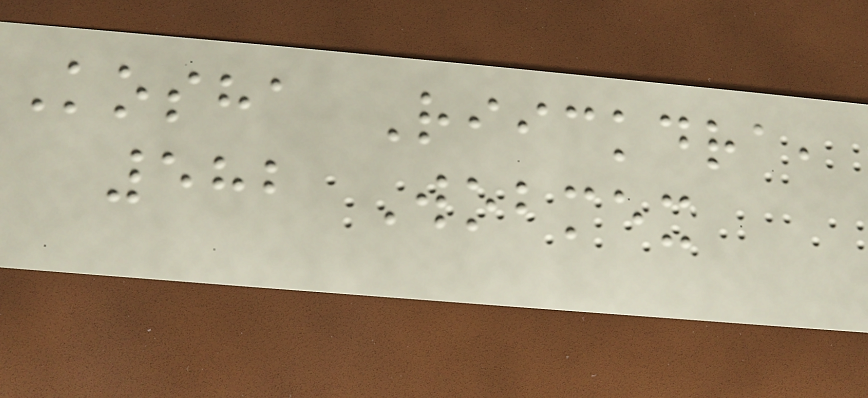Kosha Riickdra,
582 Wobmex
